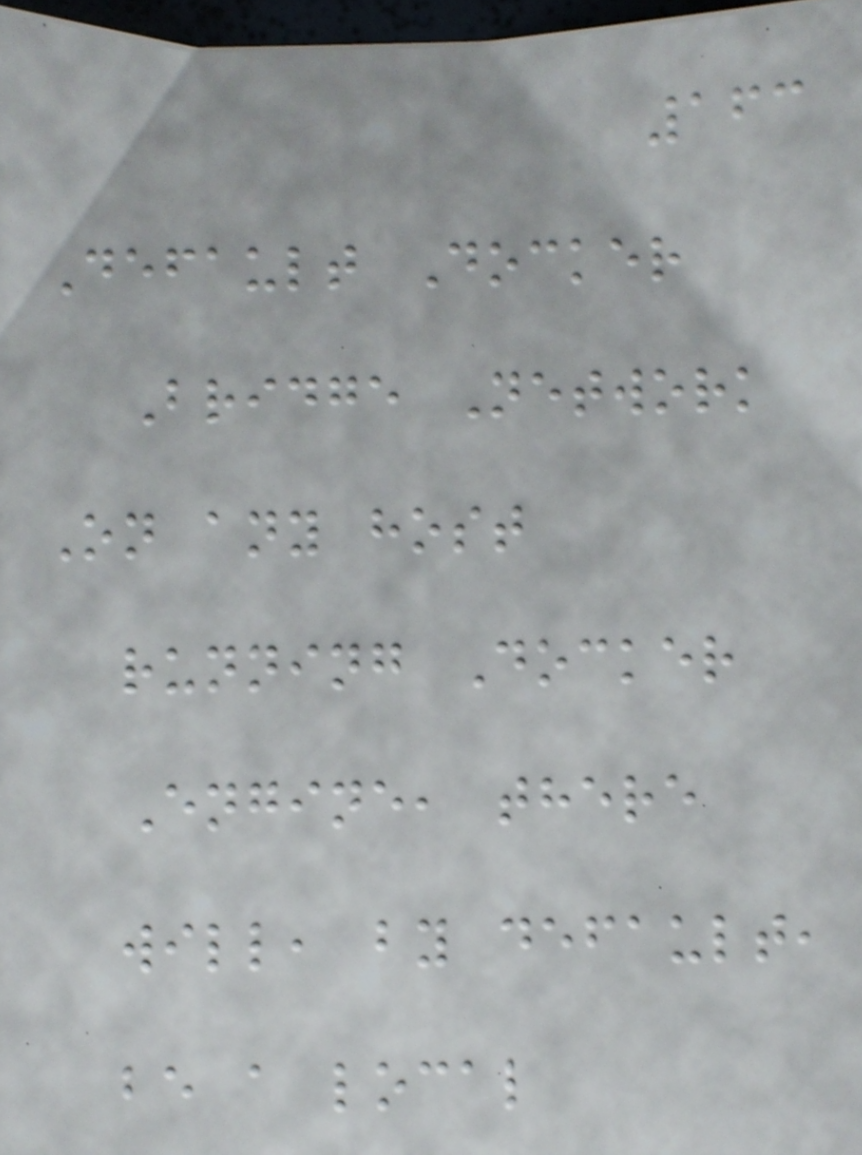163
Default Docker
Bridge Network
On any host
running Docker
Engine, there
will, by default,
be a local
